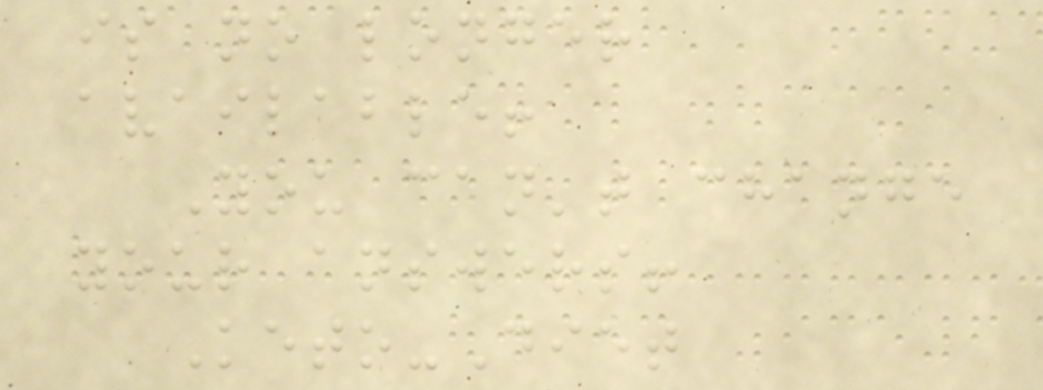is no longer
available!
You can't change
your answers!
Keto-Diet
